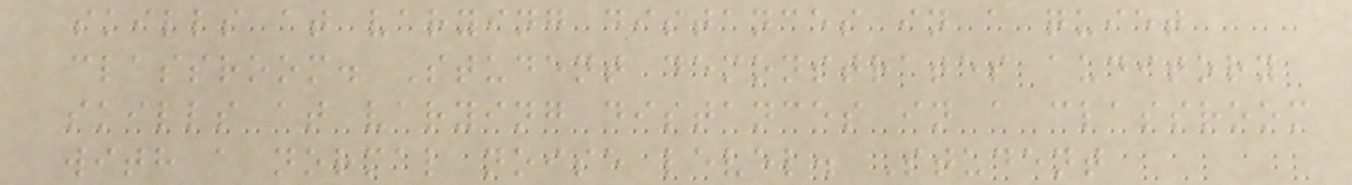skills at varying distances in a quiet
classroom. Student demonstrates auditory
skills at varying distances in a classroom
with a normal noise level. Student
